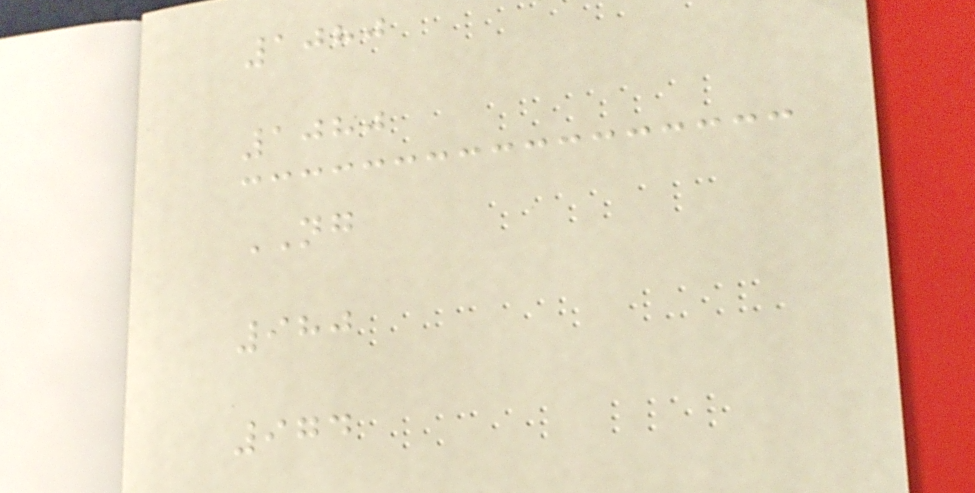1080
1080
NG
980
974
